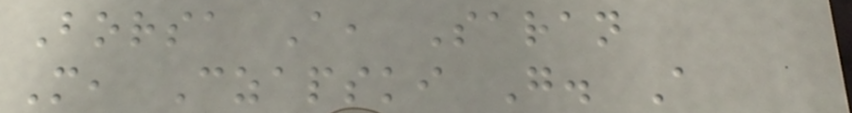Borsa A, Saran
M, Czapski G. A
